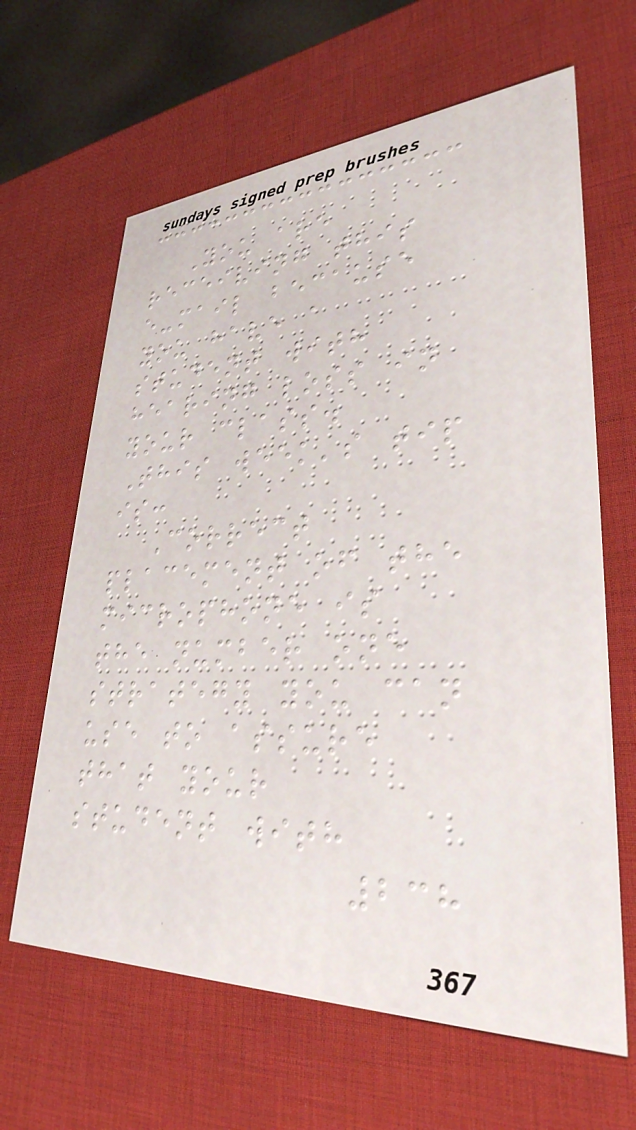You are
receiving this
e-mail because
you have a
student with
hearing loss in
your class.
This week's tip
is:
Correct
placement of the
microphone is
the number one
strategy you can
use to assure
that your
student with
238
